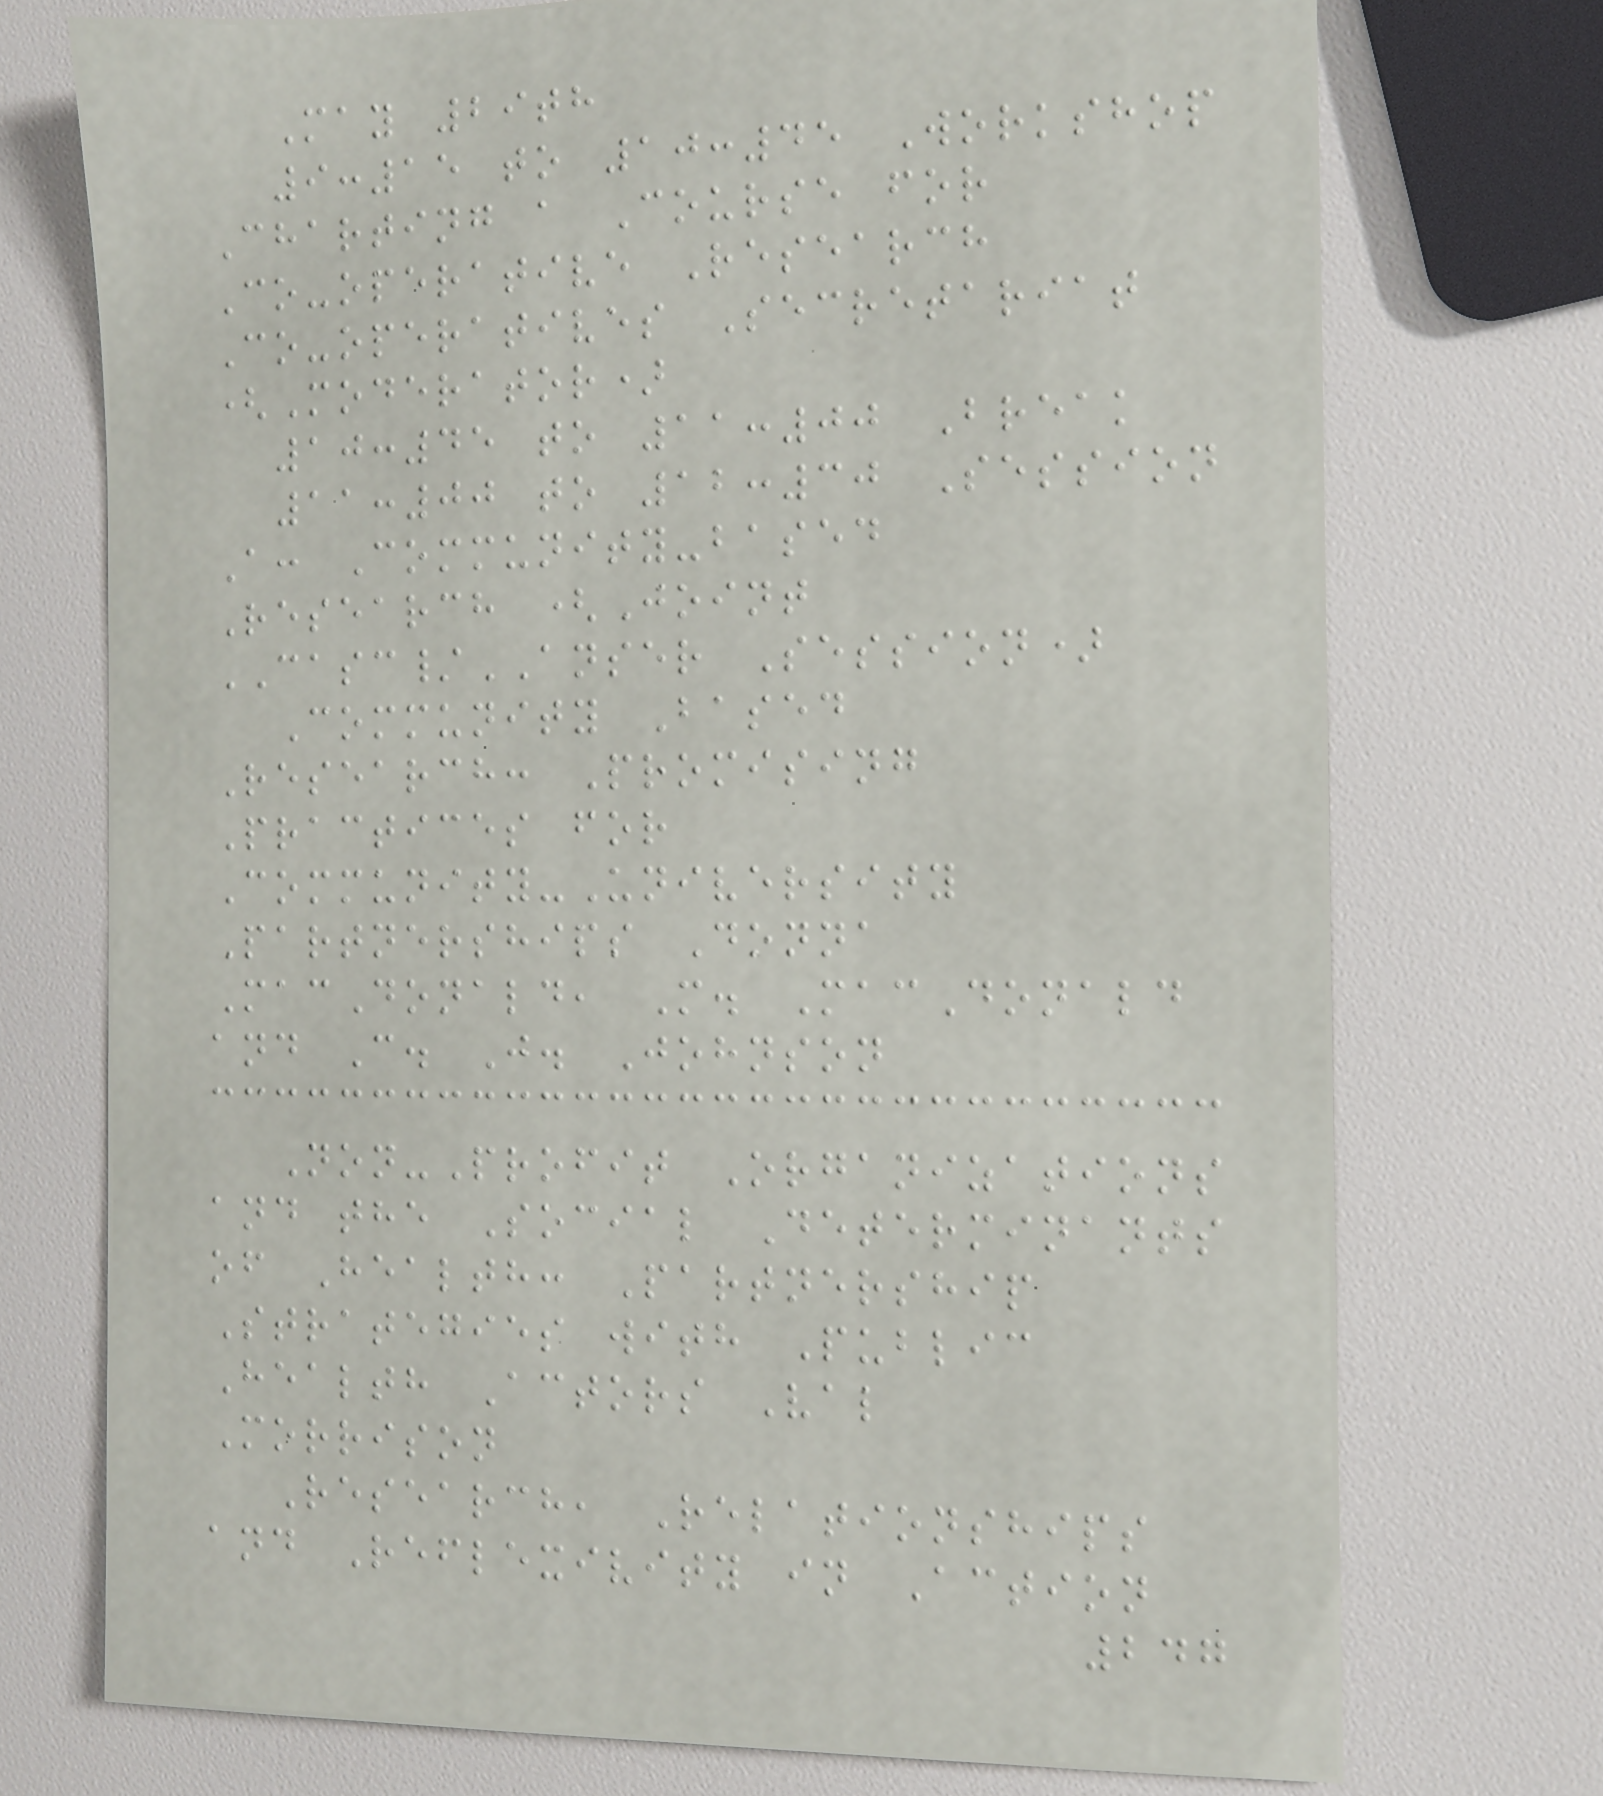May 29th
9:15 to 10:45 Workshop
Charting a Course for
Co-operative Research
Co-operatives Secretariat
(Moderator)
10:45 to 11:00 Break
11:00 to 12:30 Session
A: Community-based
Research (Joint
CASC/ANSER Session)
Community Based
Research: Promising
Practices for
Community-University
Partnerships Donna
MacDonald, M. MacDonald
and C. J. Johnson
Non-Profit Organizations
and the Social Determinants
of Health: Partnership
Strategies with Public
Health Actors Val
Morrison
Research, Relationships
and Reflexivity in Action
247
